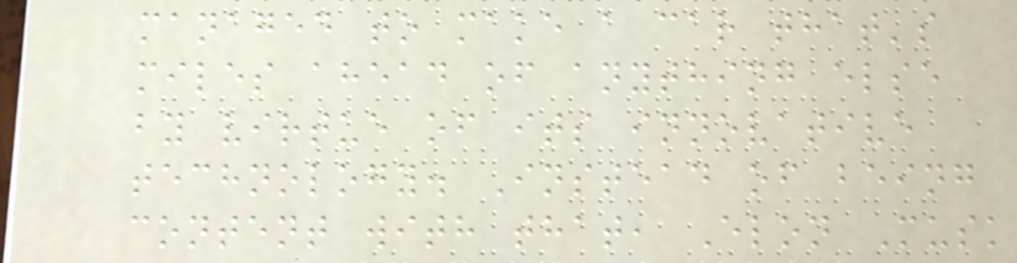managed to make a car that's
miles ahead of anything else
by virtue of its innovative
technology. Instead of being
content with that, Elon Musk
